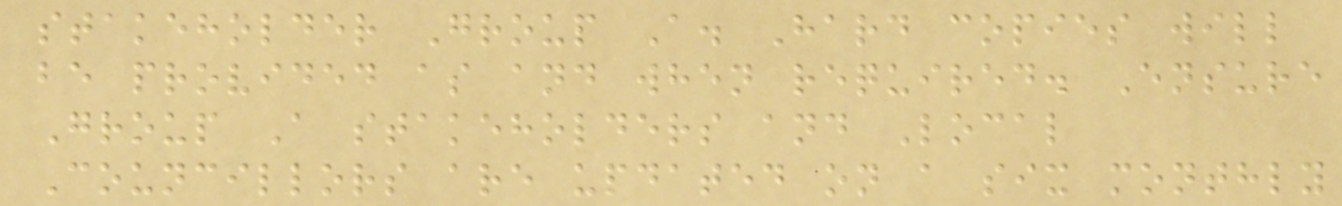stakeholder Group A. Hard copies will
be provided as and when required. Ensure
Group A stakeholders and Local
Councillors are updated on a six monthly
